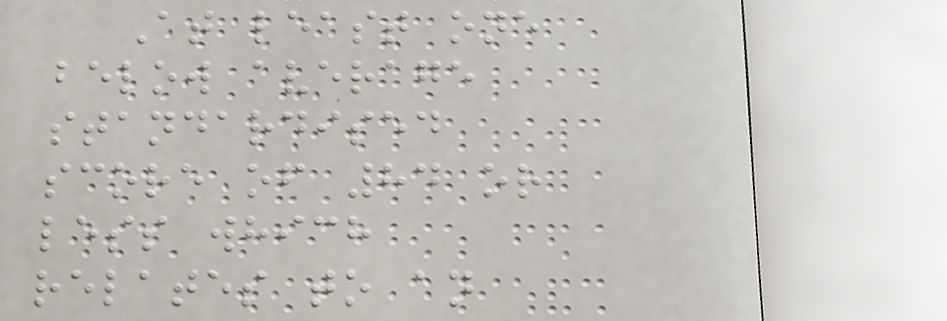At least one
below average
standardised
score of 84 or
less which
relates to an
